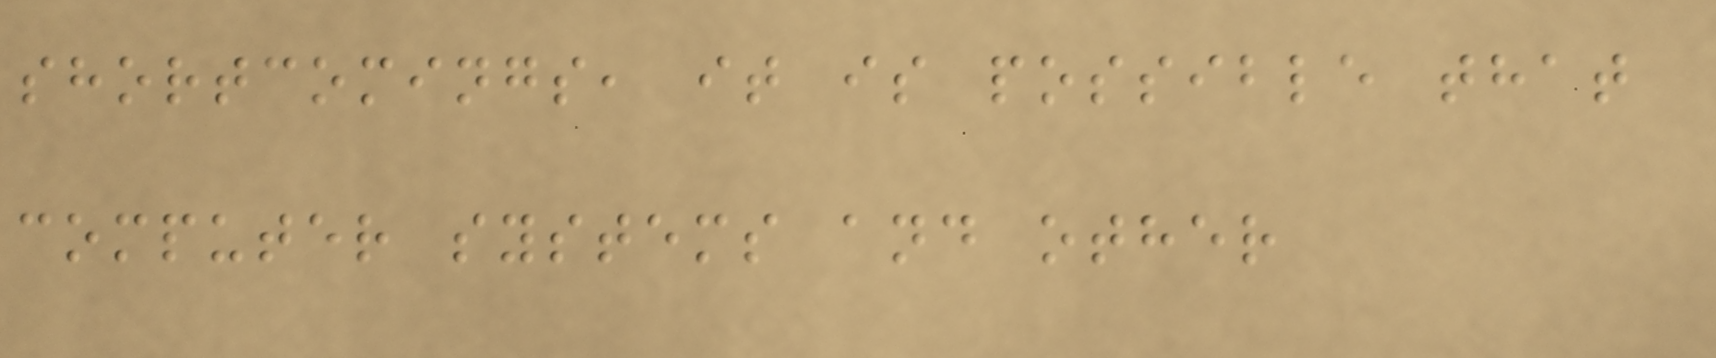shortcomings, it is possible that
computer systems and other
